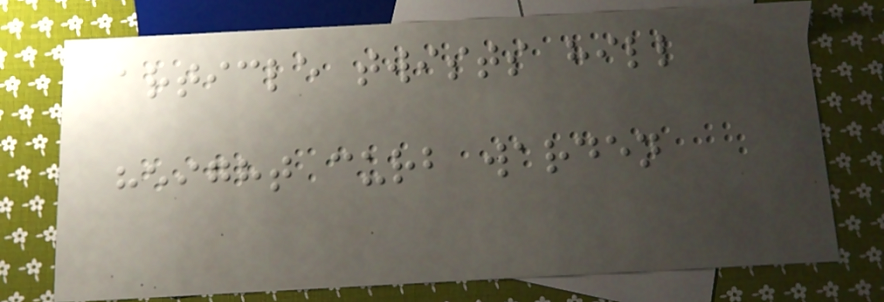article twists hill
height curb warden
